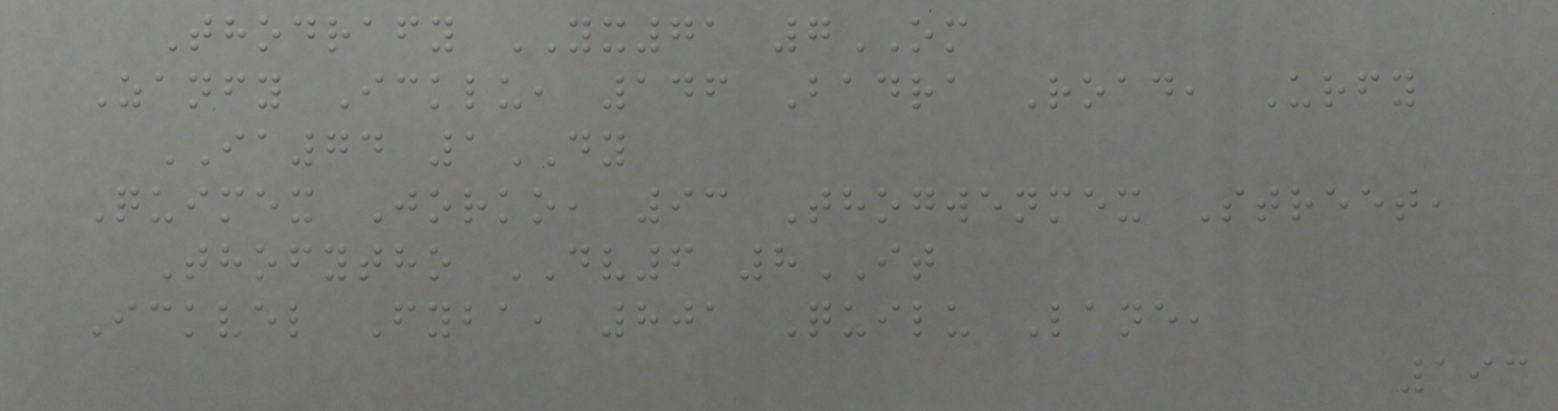Thodrafy YX71 7OM
Zanfy Icklu, 146 Badra Road, Urfy
IA74 1DY
Quimex Jorko, 93 Thogwenmex Street,
Thofytho DV6 8IT
Ickvel Fyba, 801 Quilu Lane,
193
